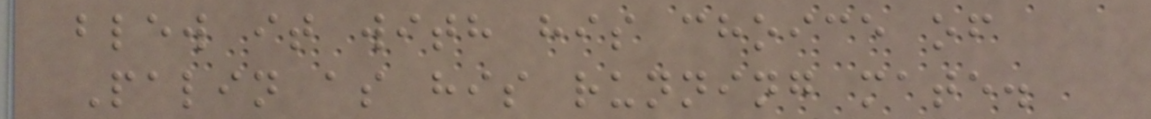blew it with his choice of
Palin as his running mate.
